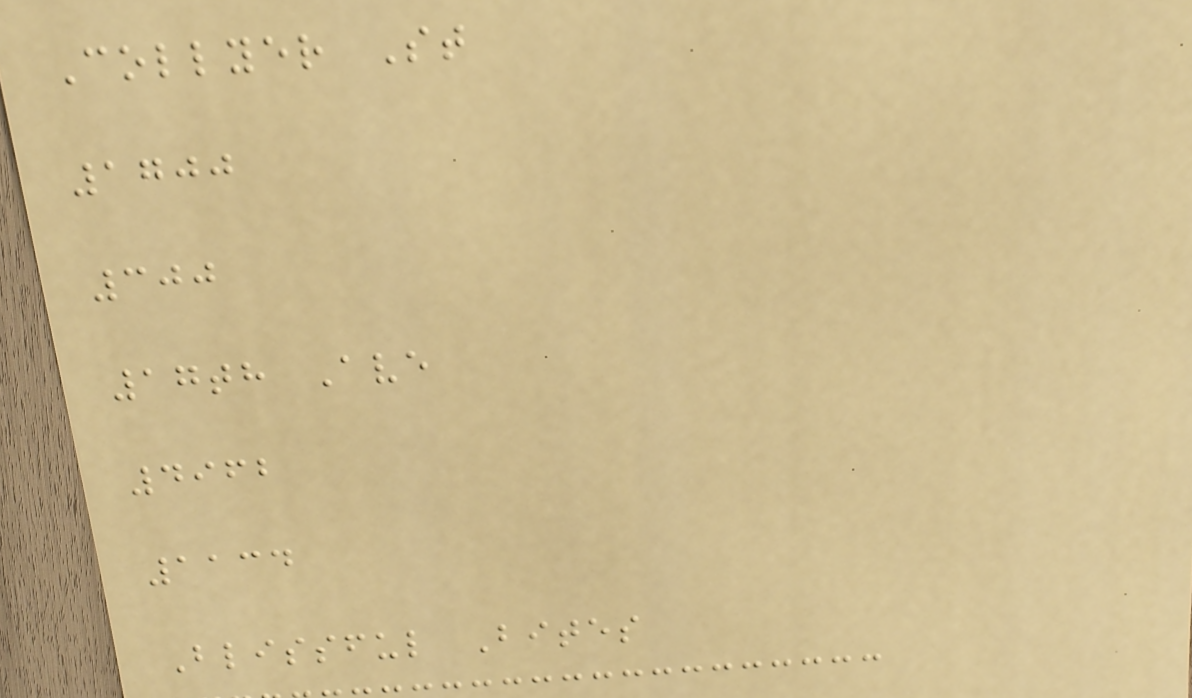Collyer St
1700
300
17th Ave
4962
1134
Blissful Bites
